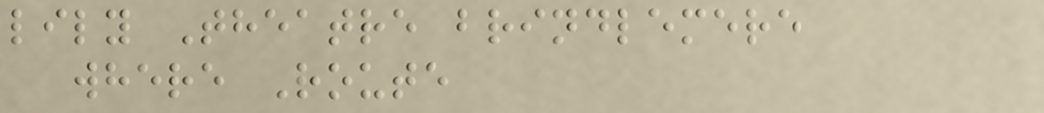lily Theatre brindlemere
where Route
